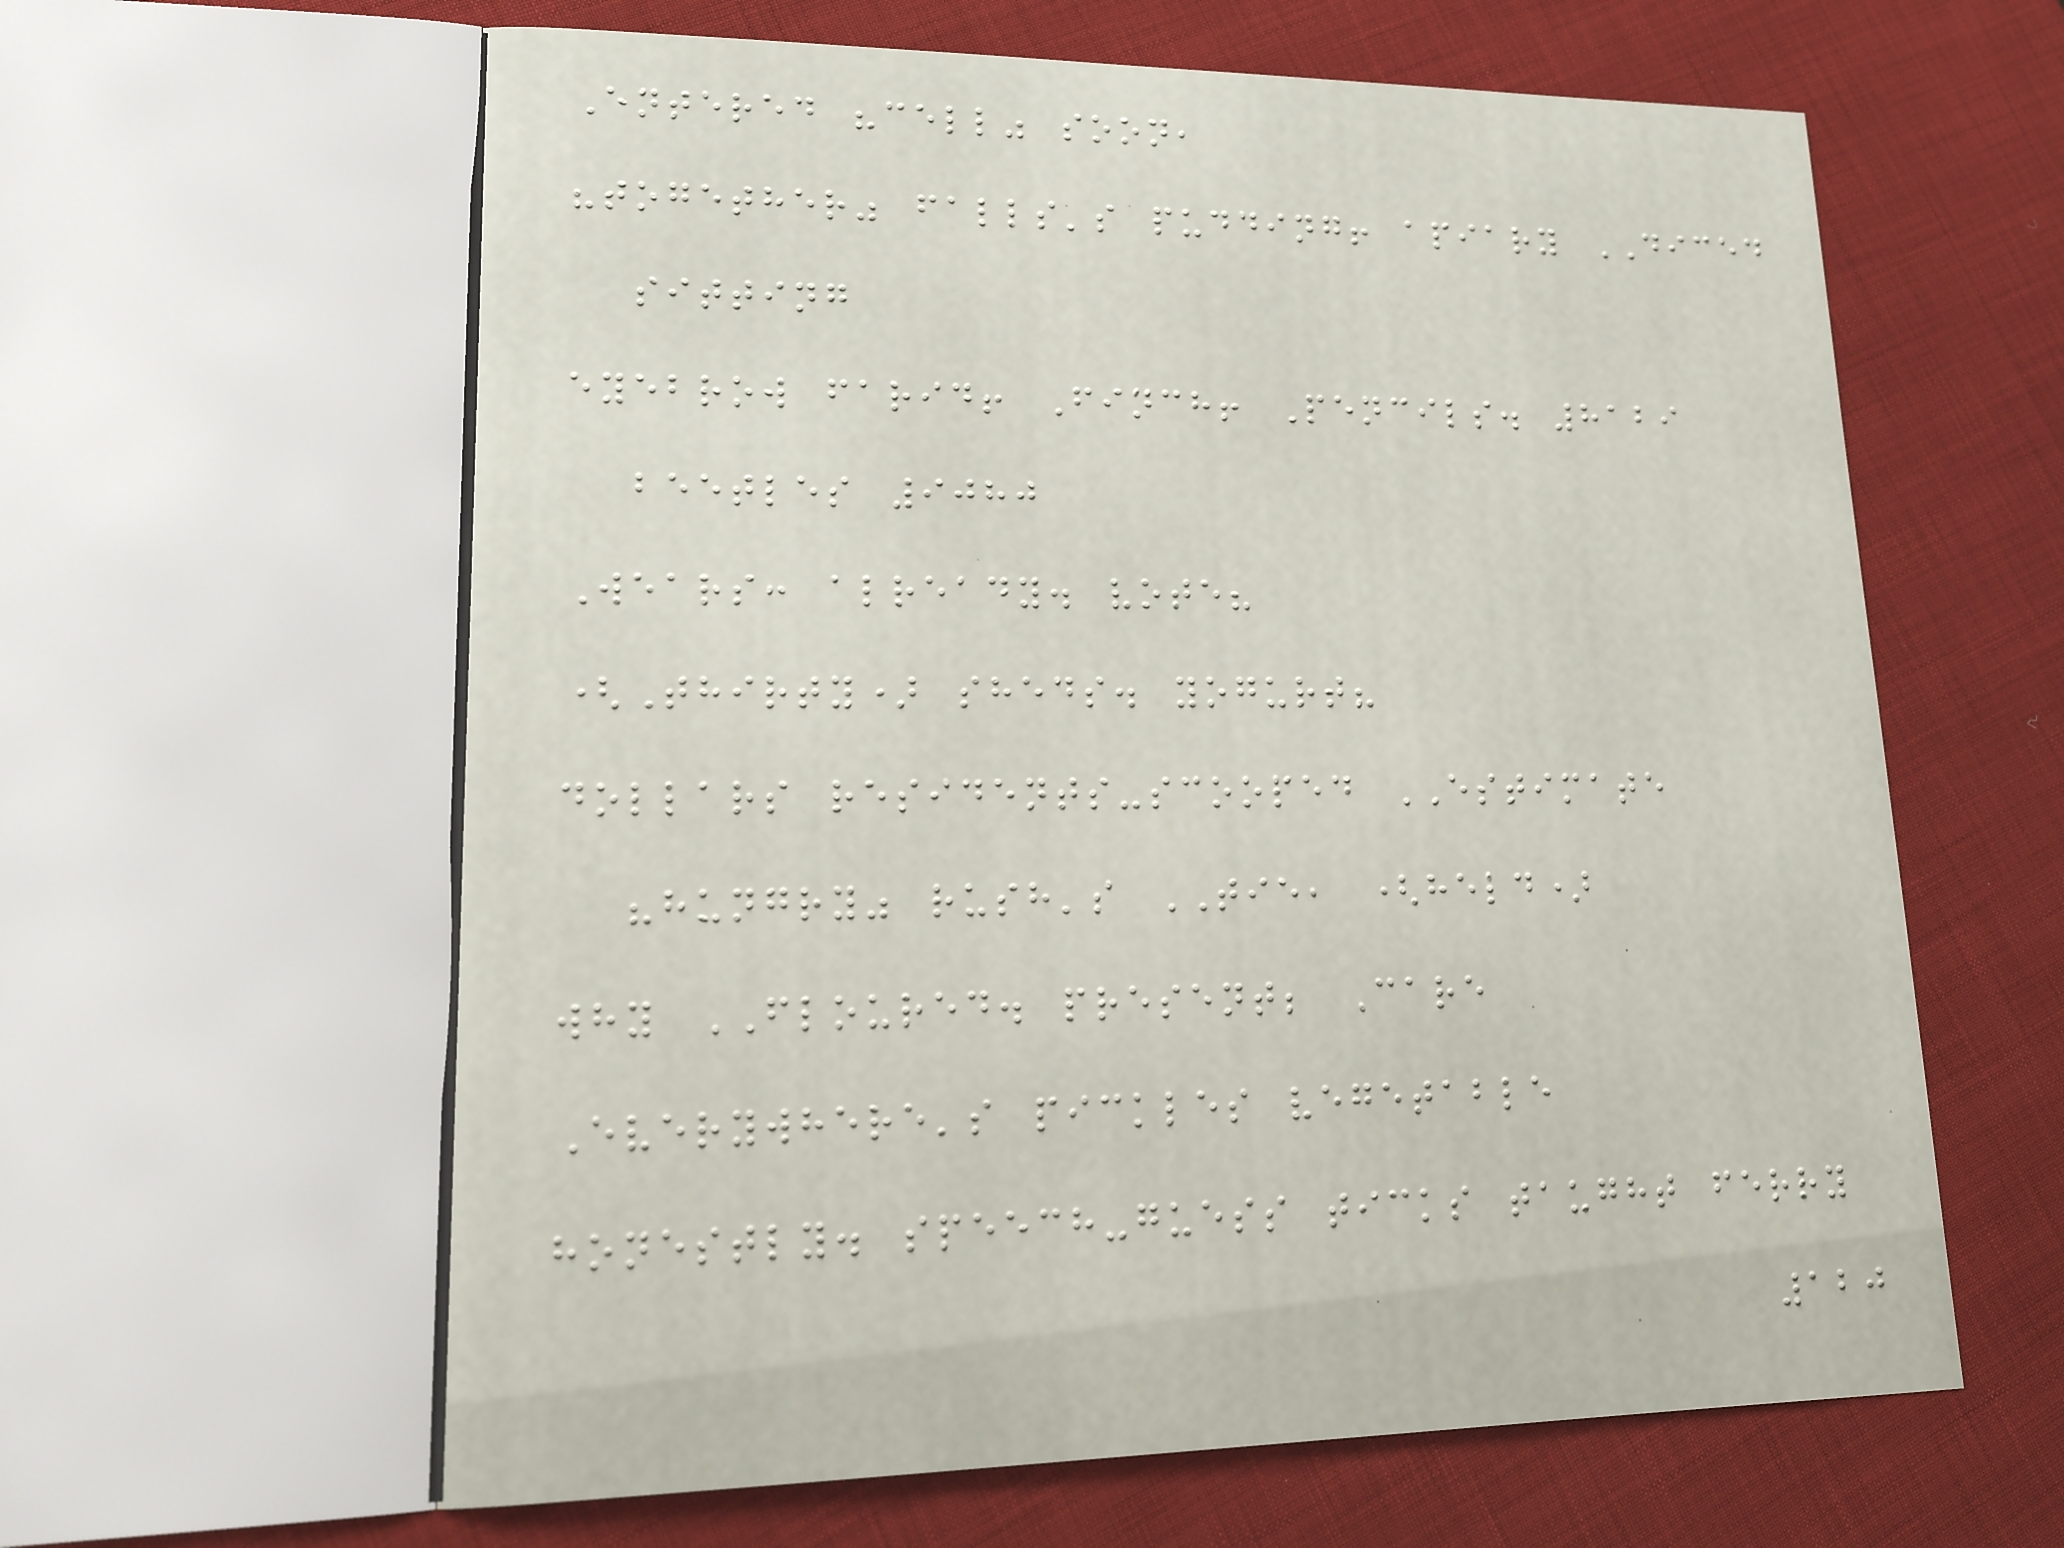Entered "cell" soon,
"together" falls's pudding! apiary DICED
sitting
eyebrow farid! Finch! Pencils. 8129
beetles 9080
Wears: already. vote?
(Thirty) sheds. yogurt?
dollars residents-scooped ESTIMATE
"hungry" rush's TIE, (held)
why FLOURED. present; Care
Everywhere's pickles vegetable
honestly. speech-guess ticks taught ferry
120
